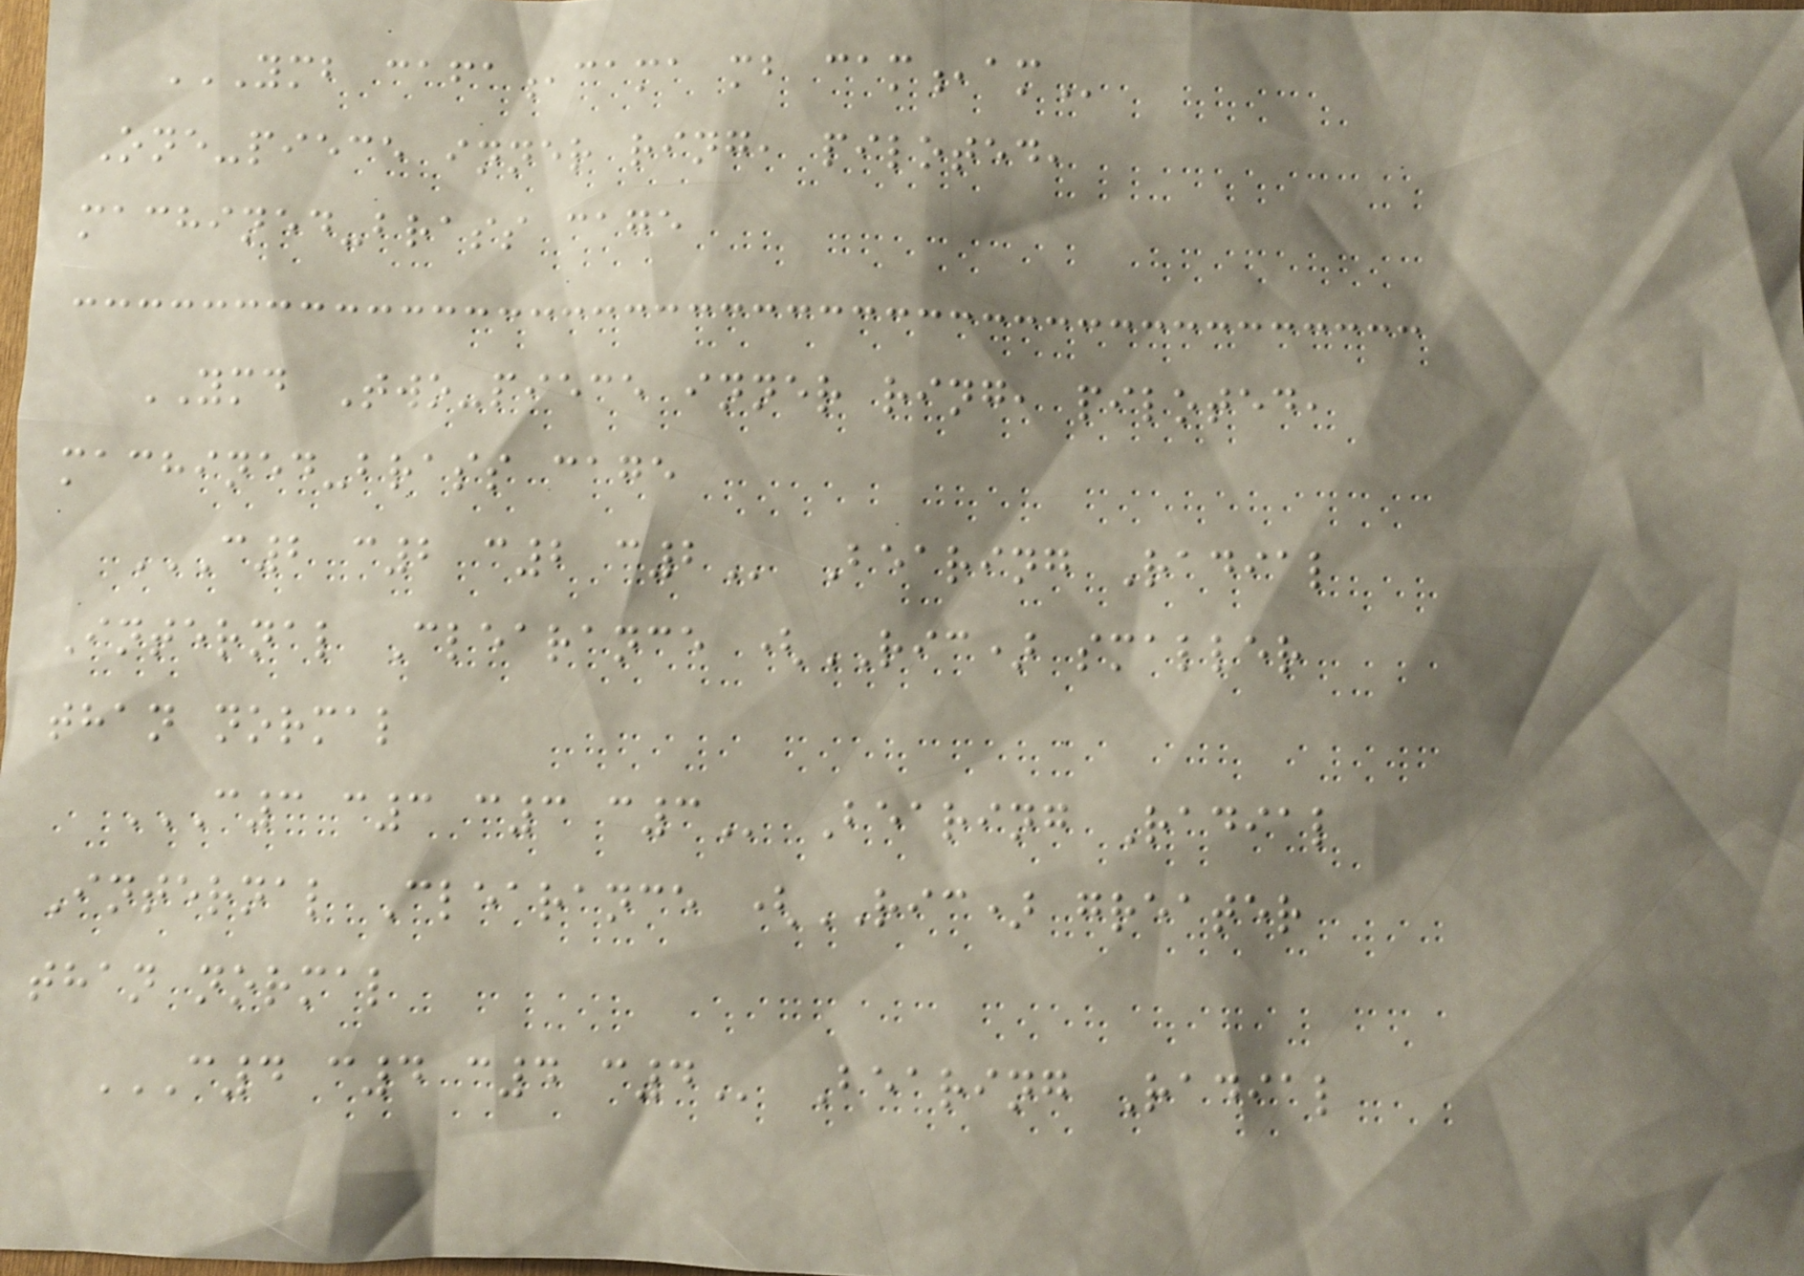YMB CAFA,CAMA MB CAM,AM
One-piece inner ring, piloted,
machined-brass cage
YMD Two-piece inner ring, piloted,
machined-brass cage
C2 C2 C2 C2 Bearing Radial
Internal Clearance (RIC) smaller
than normal
C3 C3 C3 C3 Bearing Radial
Internal Clearance (RIC) greater
than normal
C4 C4 C4 C4 Bearing Radial
